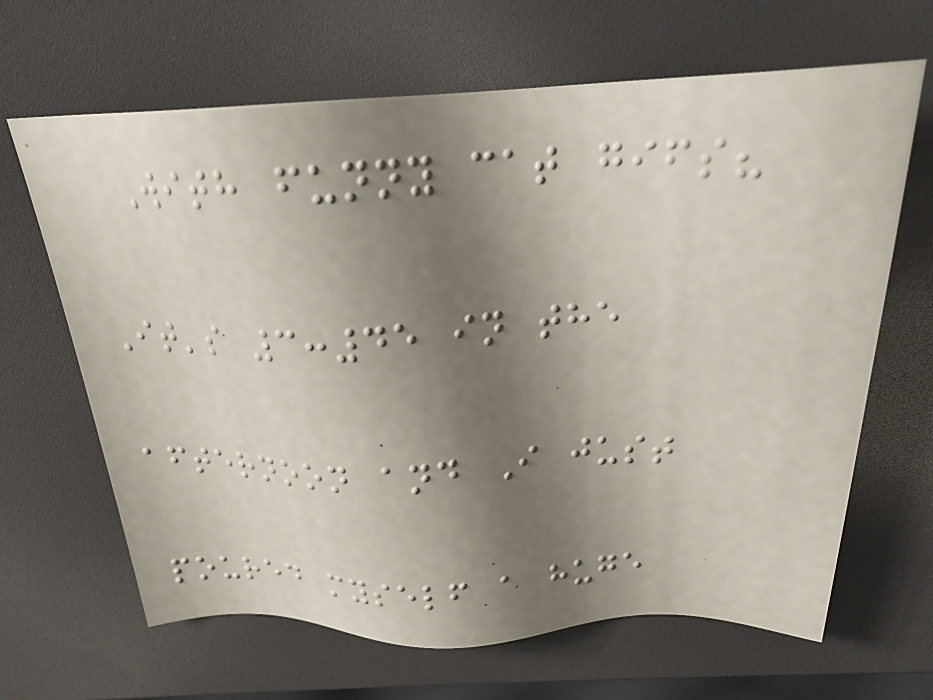With funny cat gifs?
It's 3:45 in the
afternoon and I just
poured myself a huge
